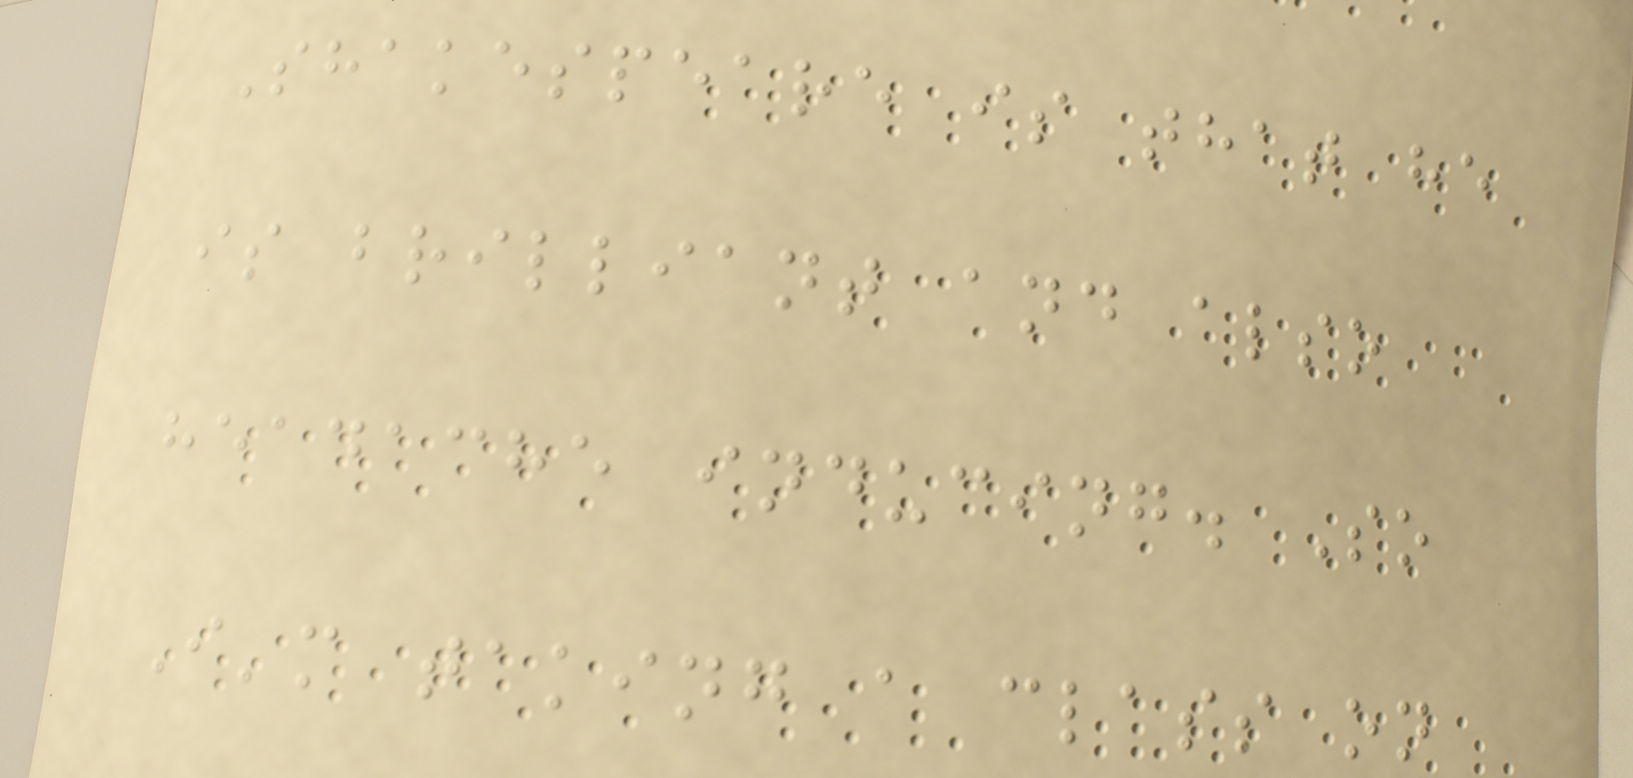Shakespeare is that he
is brilliant and also
headache inducing. So
I'm taking a class on
